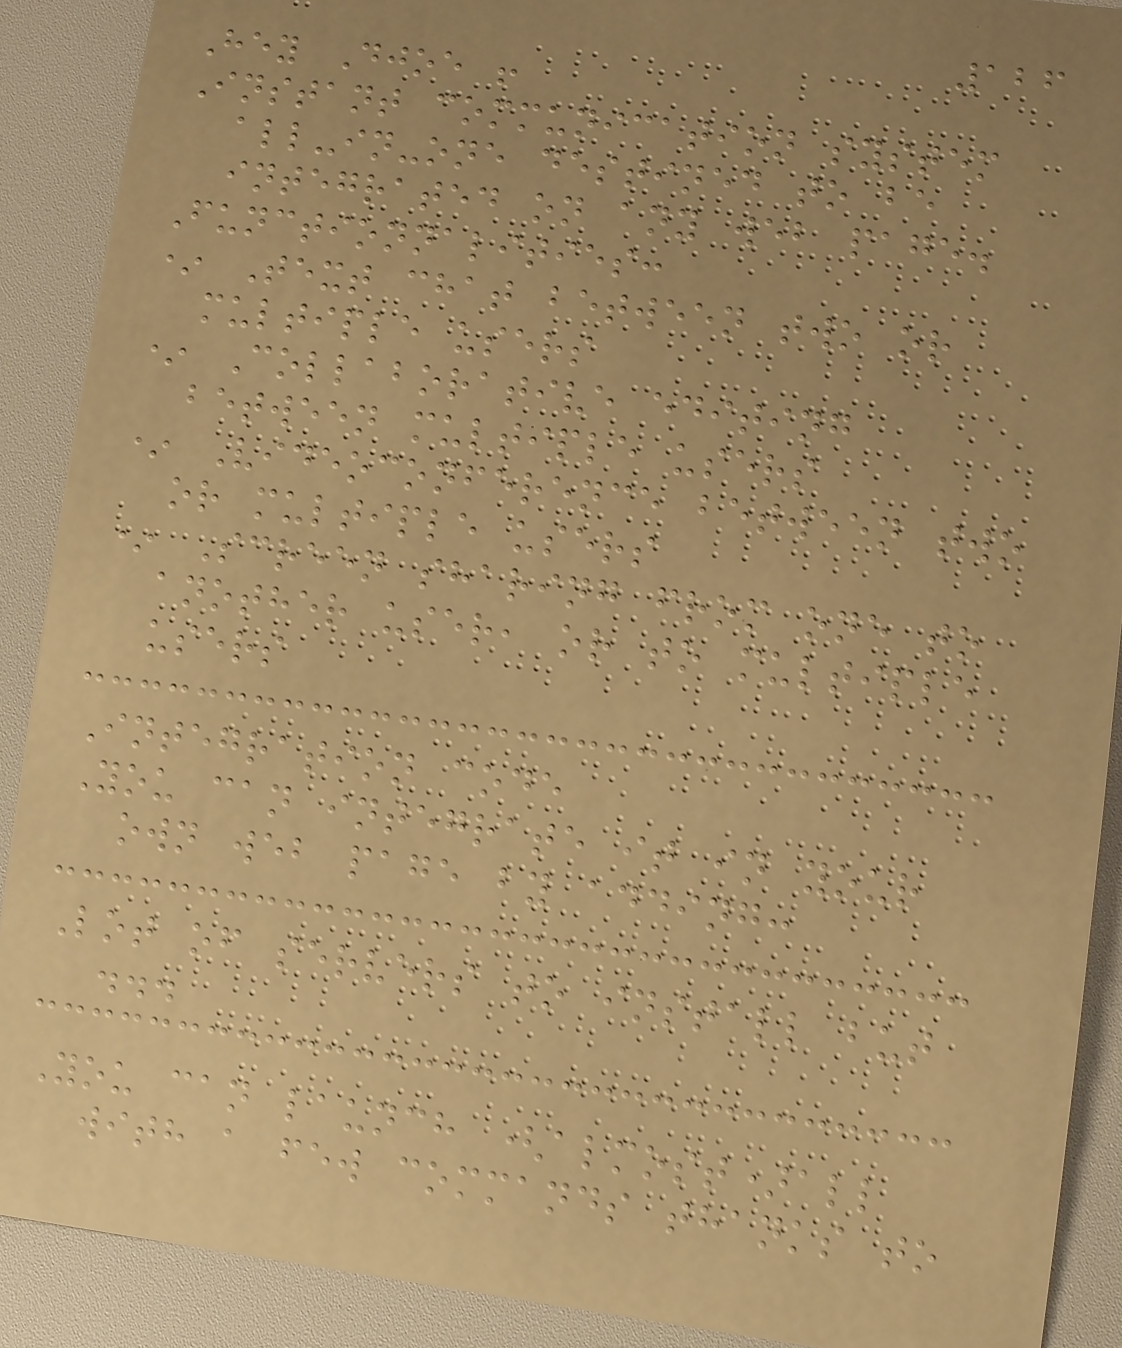126
Hey Djoe !
Instant communication system
all-in-one destined to be
integrated on any web page.
Functionnalities:
* Text chat between two or
multiple users
* Collaborative editing
between multiple users
* Videoconference between two
or multiple users
* Screen sharing from one to
another user, or to multiple
users
Integration code
You can integrate it in your
own web page by adding:
Lot of servers to install but
...
You can launch (almost)all
with a few commands thanks to
